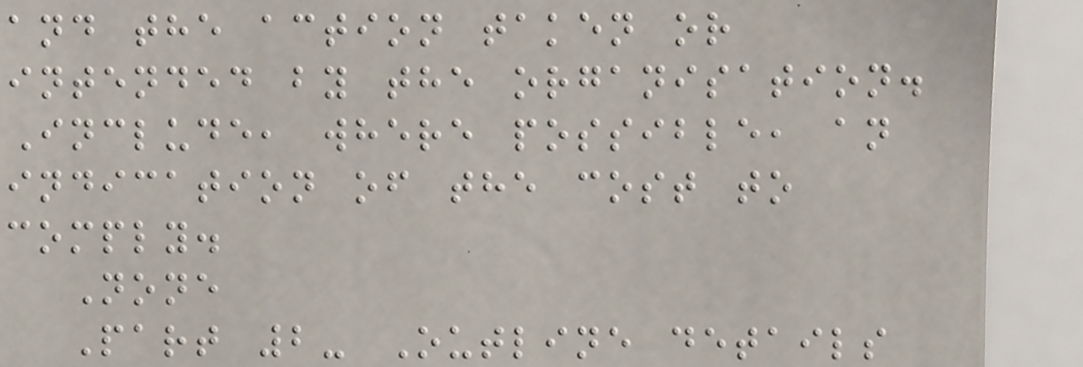and the action taken or
intended by the organisation.
Include, where possible, an
indication of the cost to
comply.
None
Part 2- Outline details
